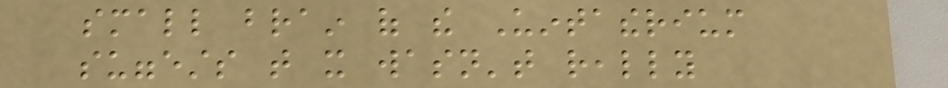small brain of the Uintatherium
suggests that it wasn't really
